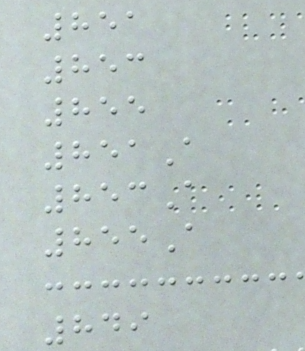851
853
855
851A
853A
855A
849
